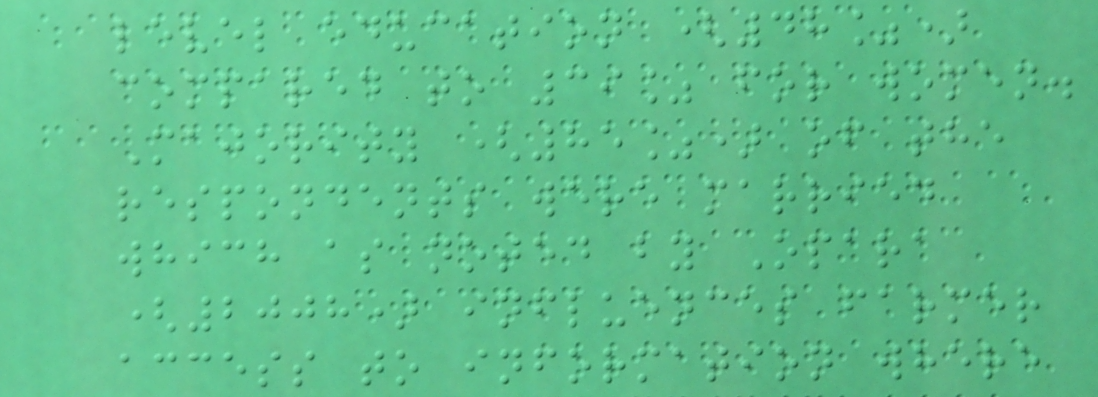level education (48%)
compared to 39% for women.
Majority (85%) of the
respondents were married
which as noted by Opara
(2008) influences farmer
access to information where
